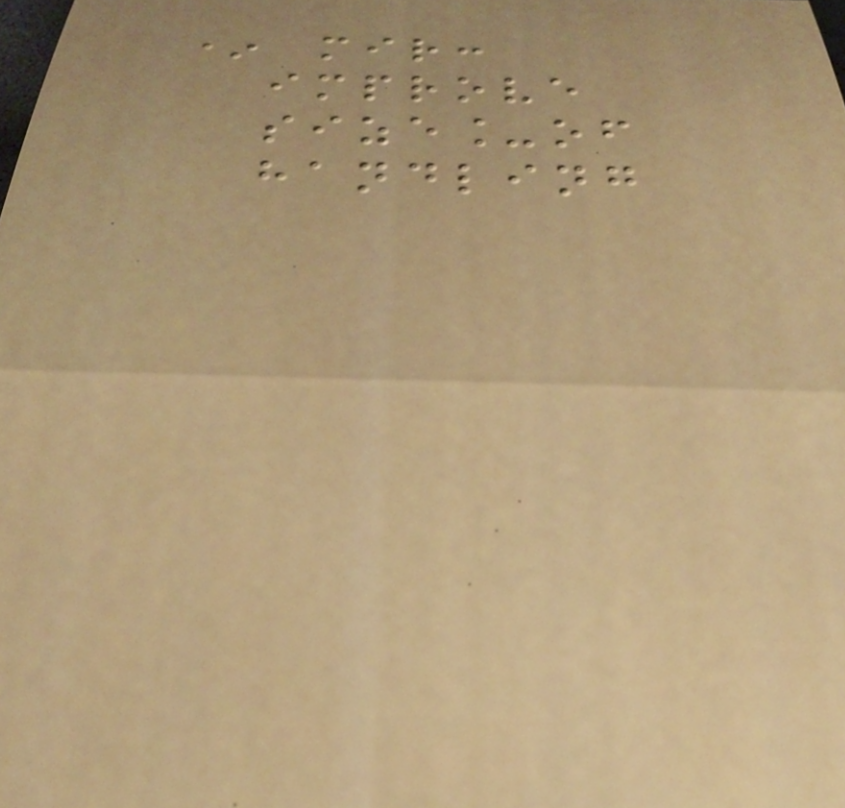* mir:
improve
size_of
handling
